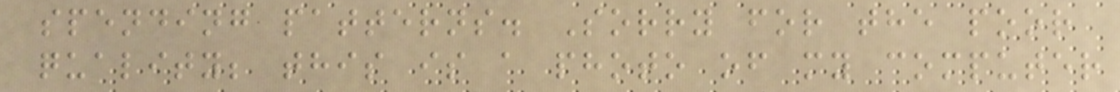spending patterns. Sorry for the poor
quality; this is a photo of my computer
